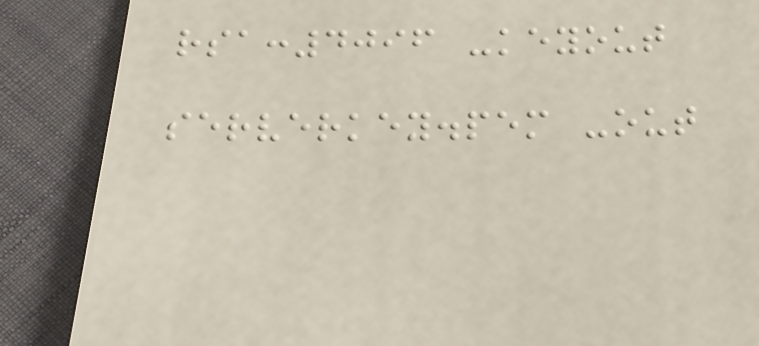rsa:4096 -keyout
serverkey.pem -out
